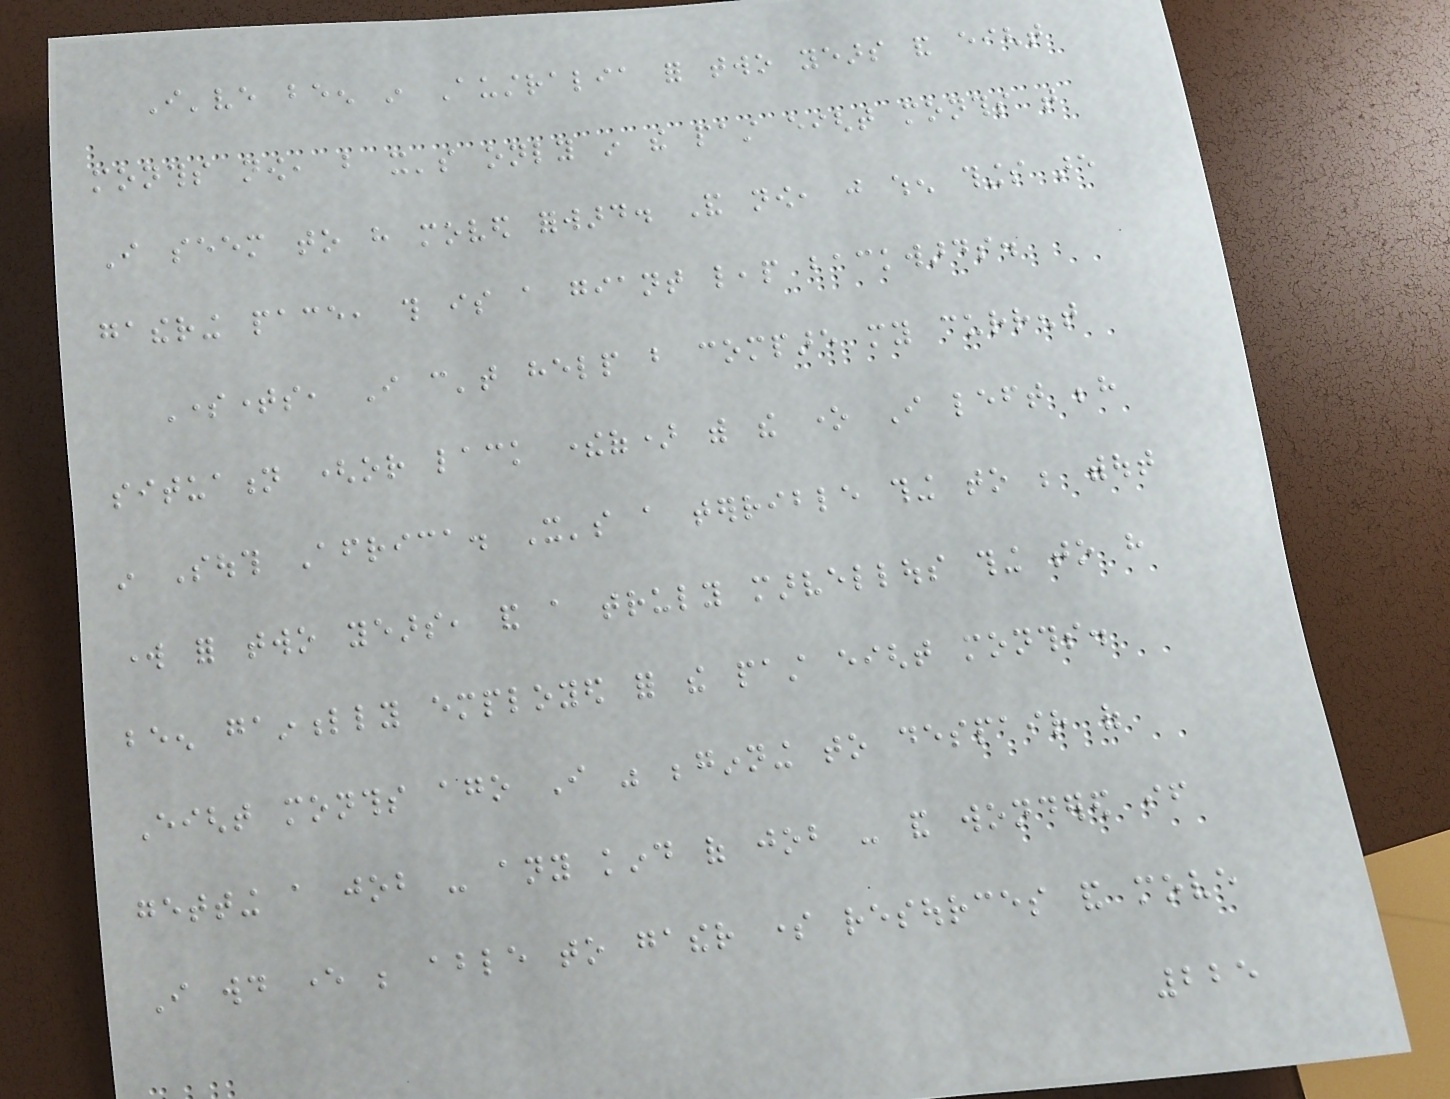I've been in Australia for two years and eight
months now, but it's only in the past eight months that
I seem to have moved forward. And now, just when things are
gathering pace, this is a giant leap backwards.
Sometimes, I can't help but compare my current
situation (or lack thereof) with the one I left behind
in South Africa. It's a terrible thing to be without
work for two years, and a truly marvellous thing to have
been gainfully employed for the past eight months.
Eight months ago I was beginning to despair of
getting a job - any kind of job - and wondered if
I would ever be able to gather some resources and move
225
